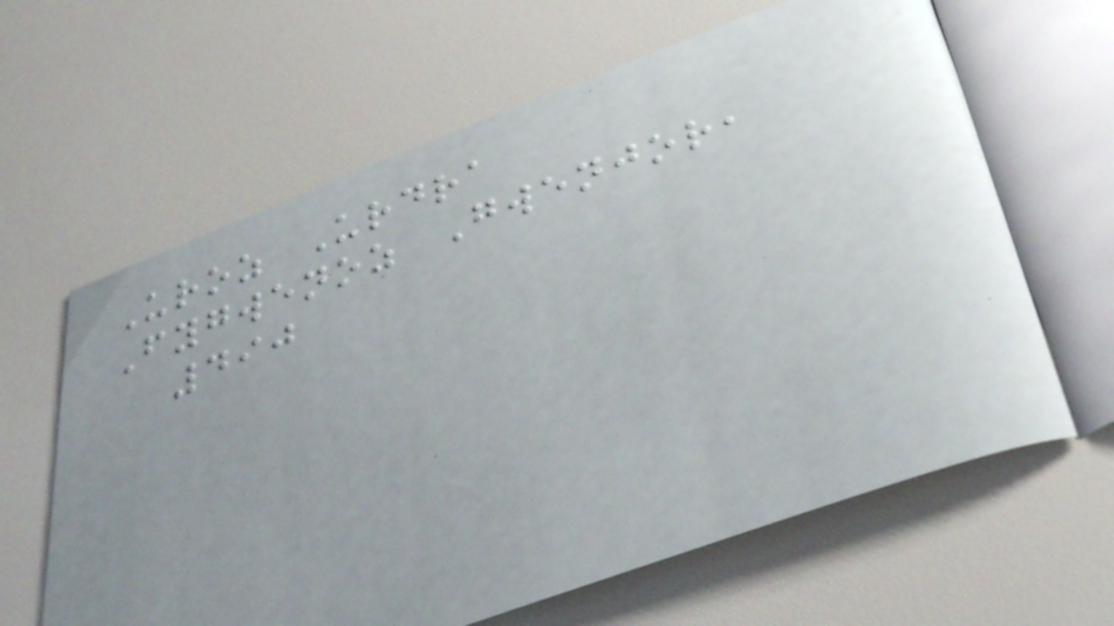Uroz Urdra
Fygwenoz Gwenjor,
490
